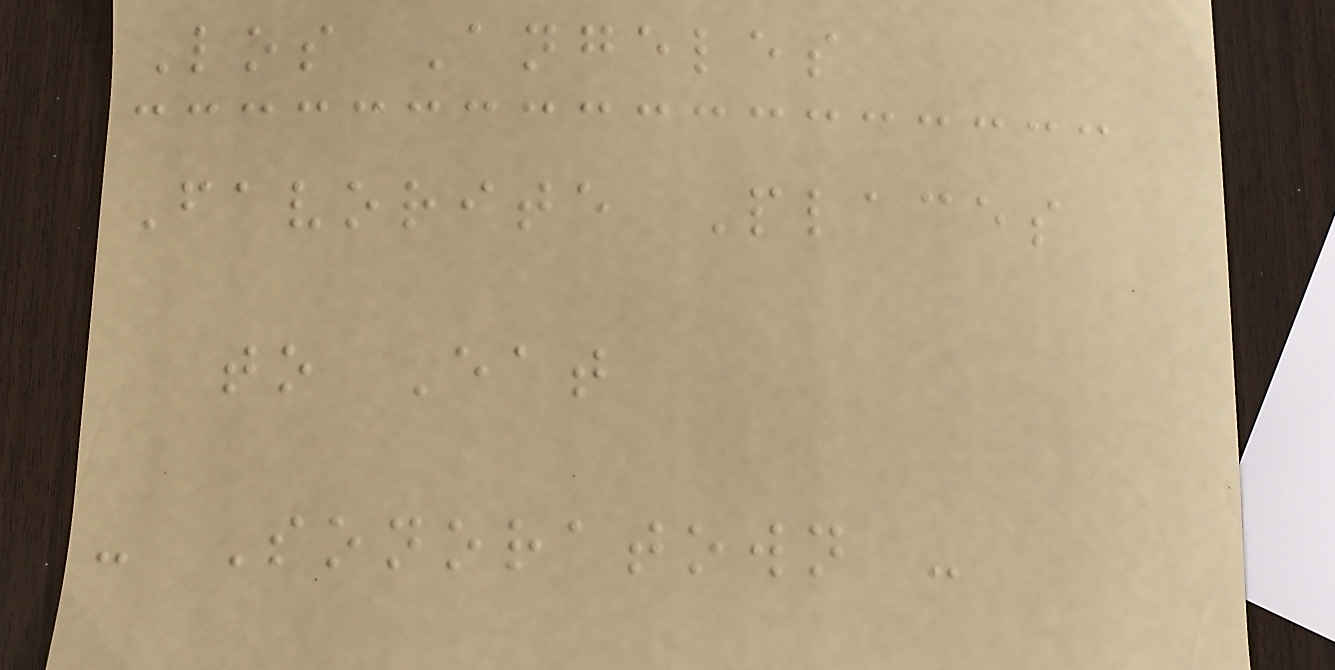Los Angeles
Favorite Places
to Eat
- Sonoratown -
